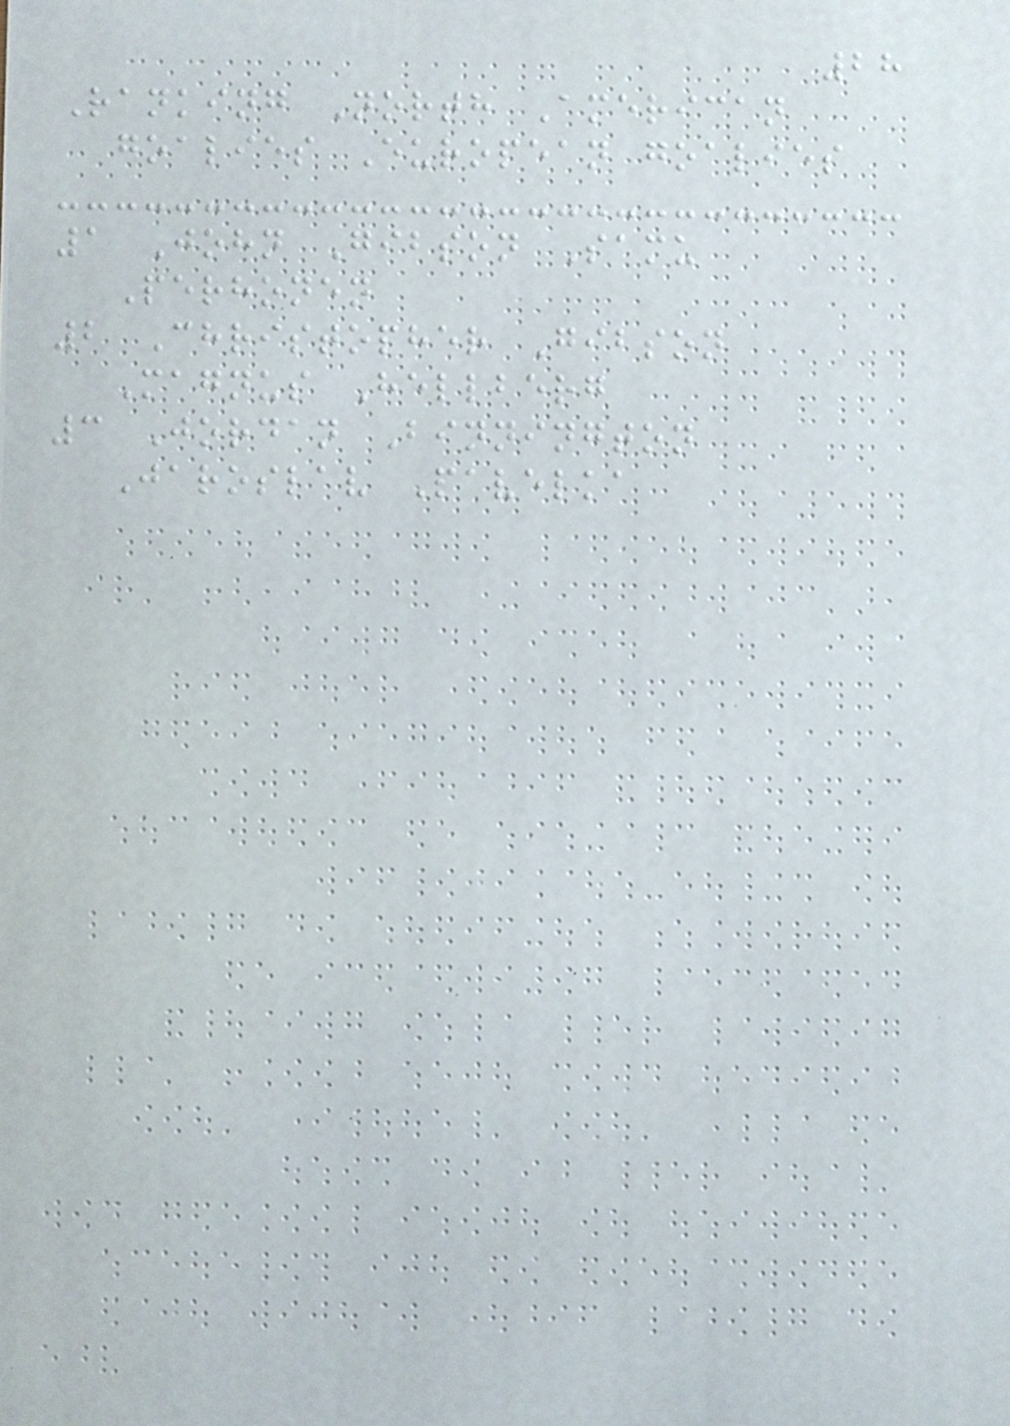28
Ranking North American
goalies European goalies
1 John Gibson Samu
Perhonen
2 Christopher Gibson
Magnus Hellberg
3 Jordan Binnington
Jaroslav Pavelka
